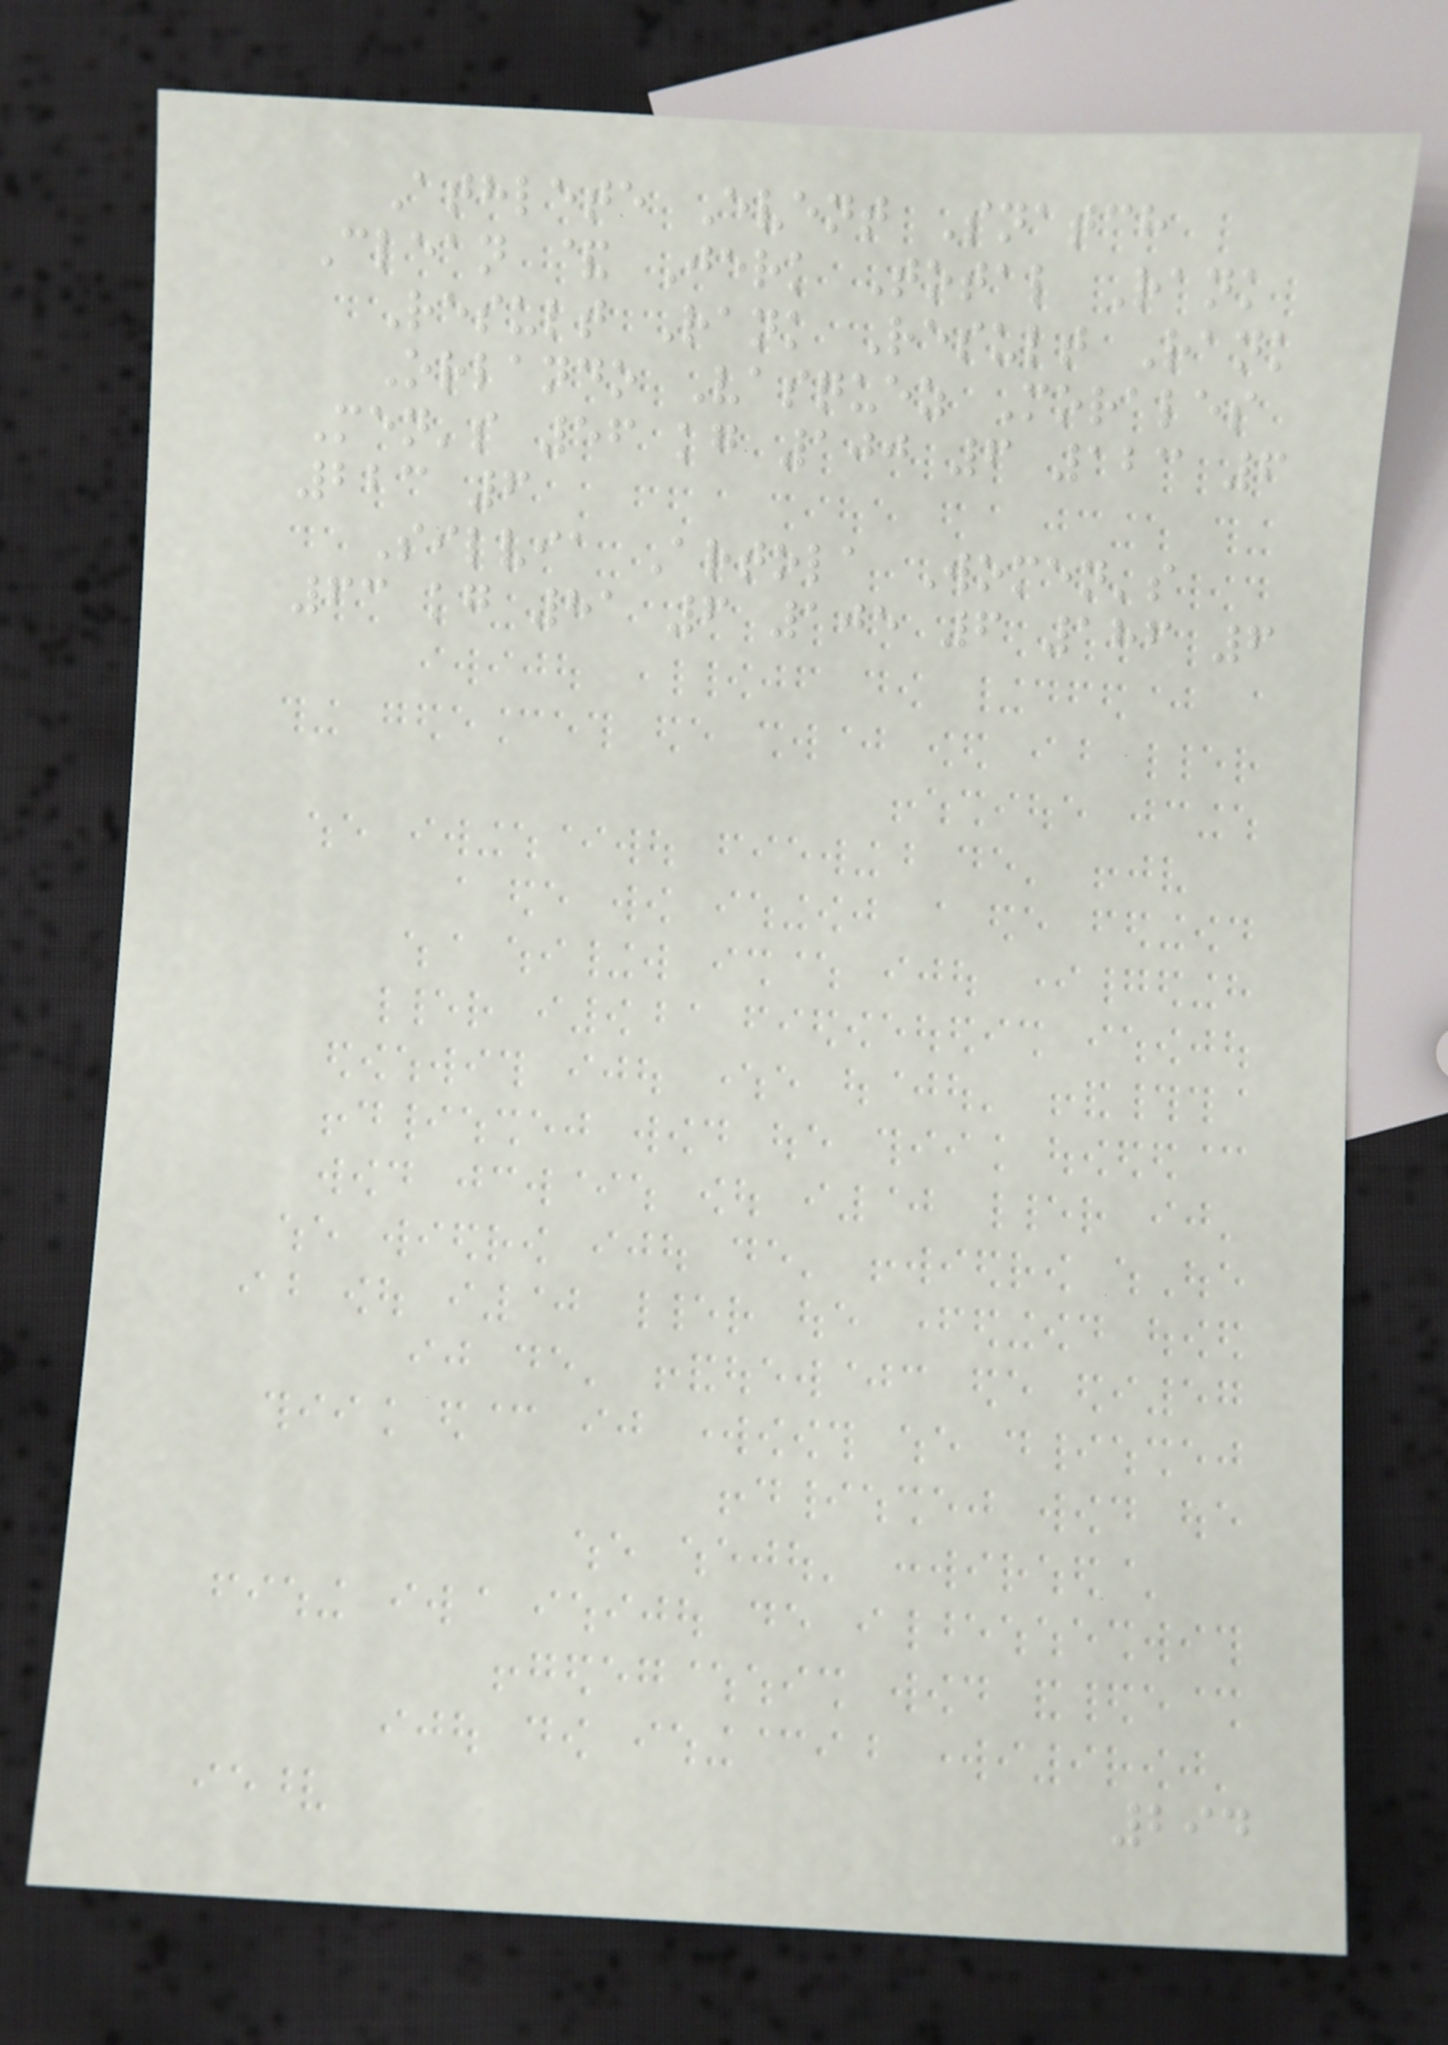Athlete Event Snatch
Clean & Jerk Total Rank
Result Rank Result Rank
Orlando Vasquez Morales
Men's 56 kg 100 6 123 6
223 6
Silvia Artola Women's
63 kg 81 6 105 6 186 6
294
